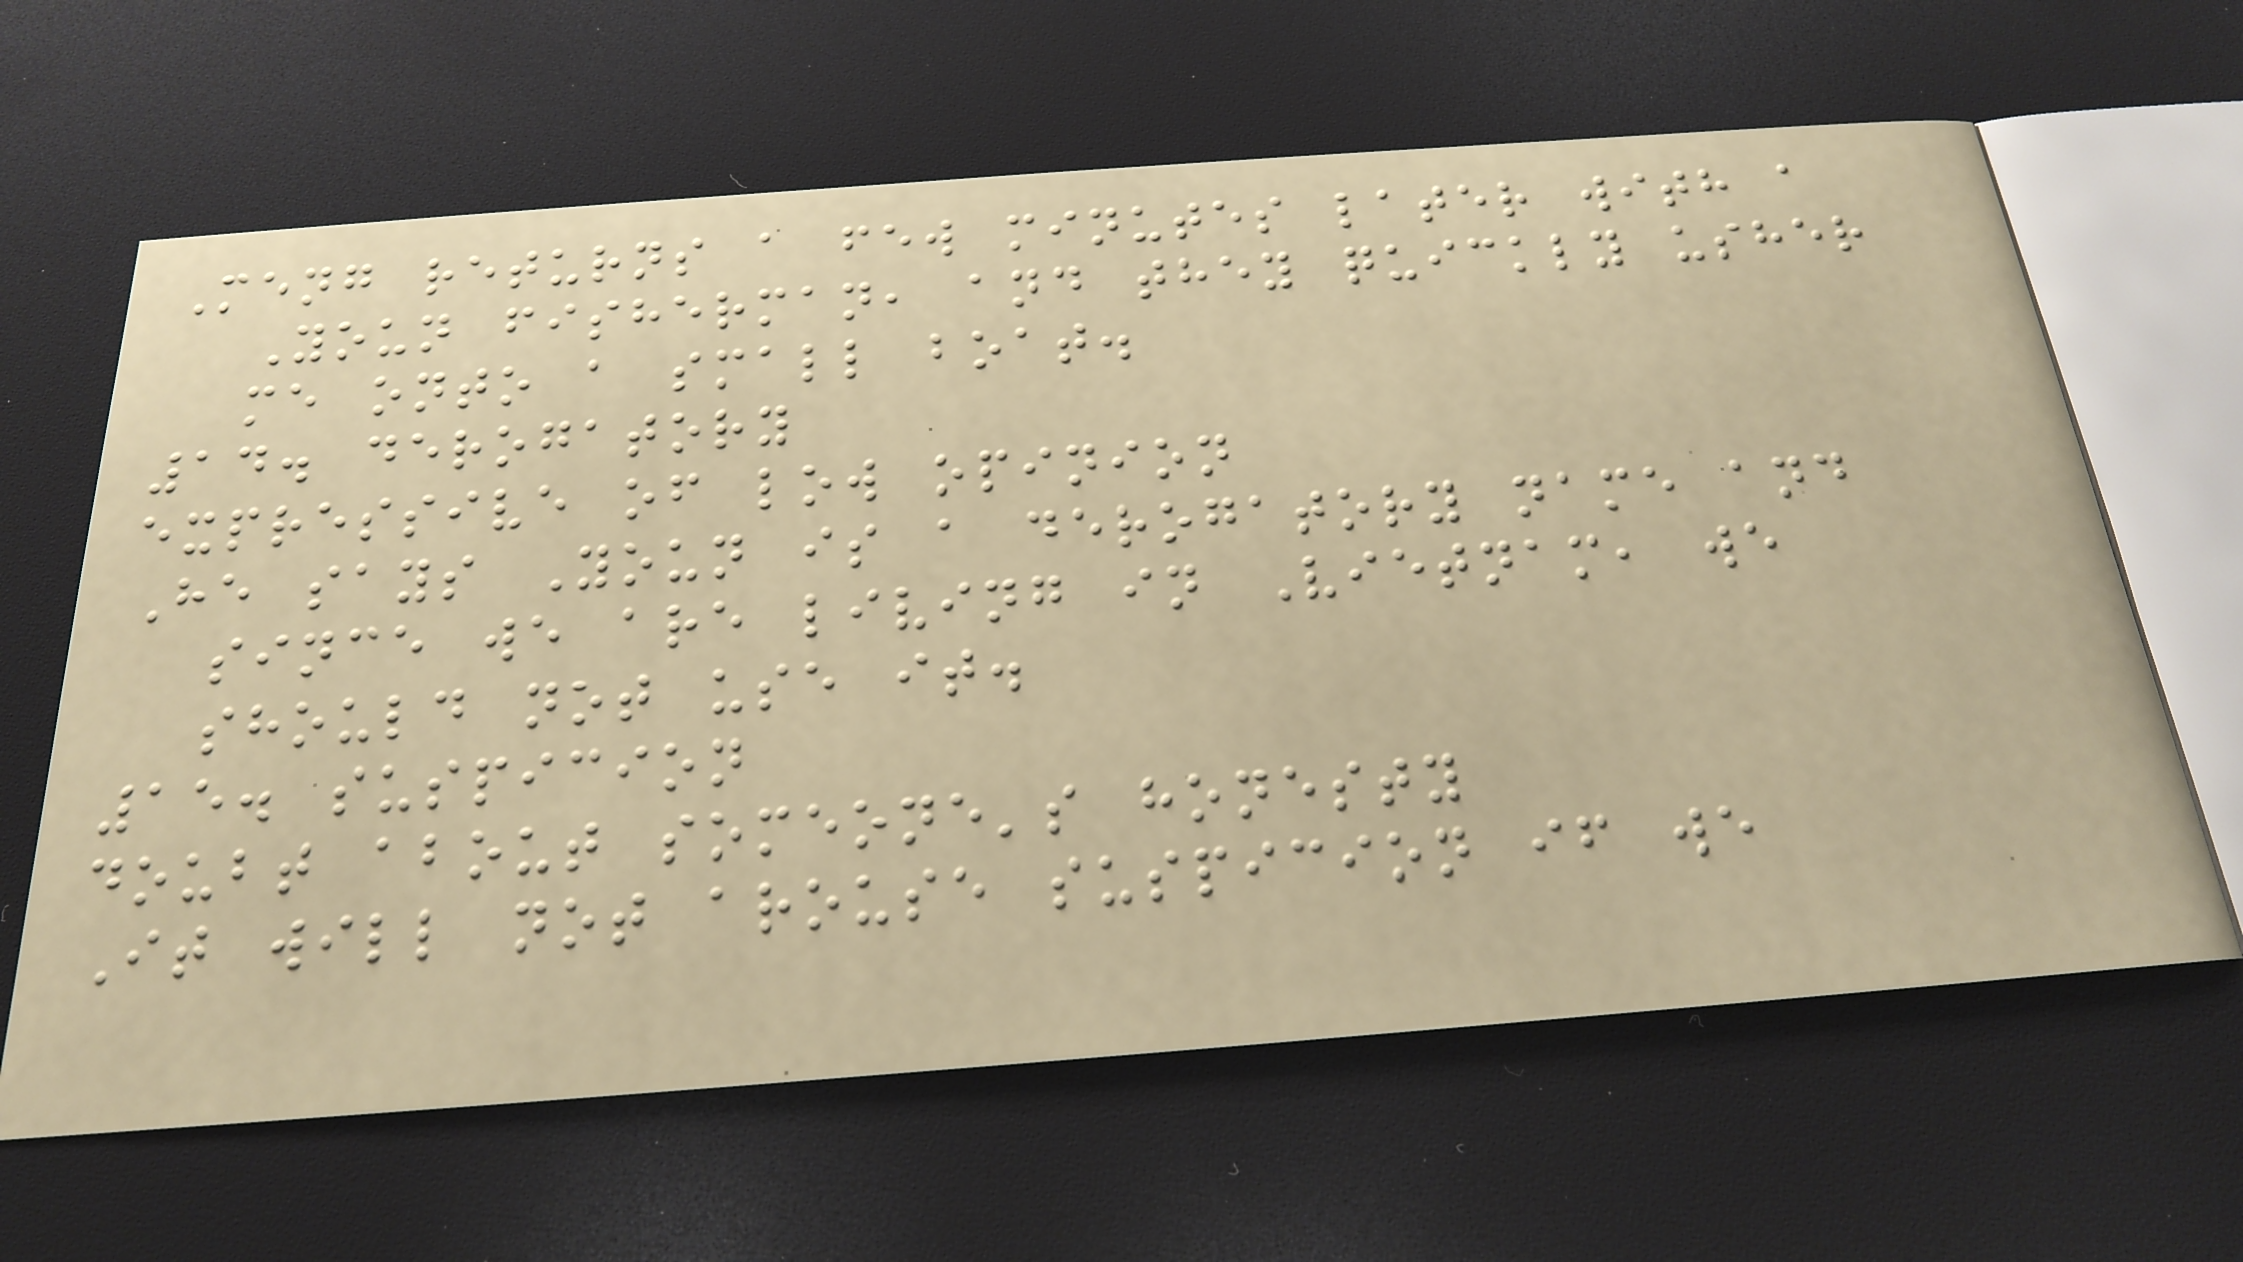Meng returns a few minutes later with a
Youn fisherman, and they quickly usher
me onto a small boat.
14. derogatory
expressive of low opinion
He says Youn is a derogatory name and
since we are living in Vietnam, we
should not use it.
15. suspicion
doubt about someone's honesty
It will not arouse suspicion if we
